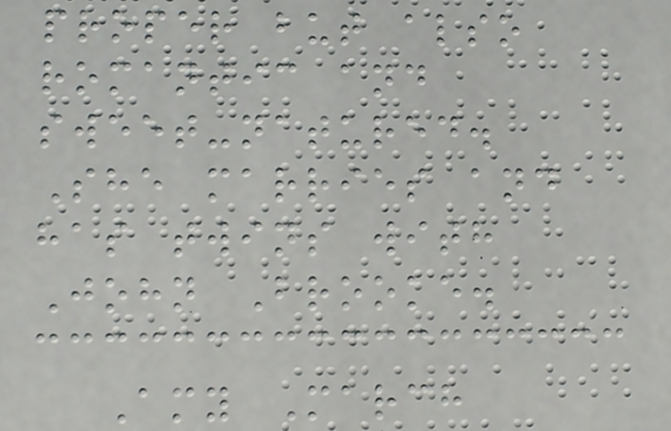proper but also
romantic and
sweet-natured.
She marries and
has twins with
John Brooke.
Amy March
